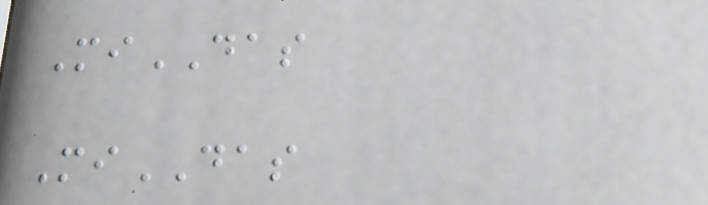MiDAS
MiDAS
